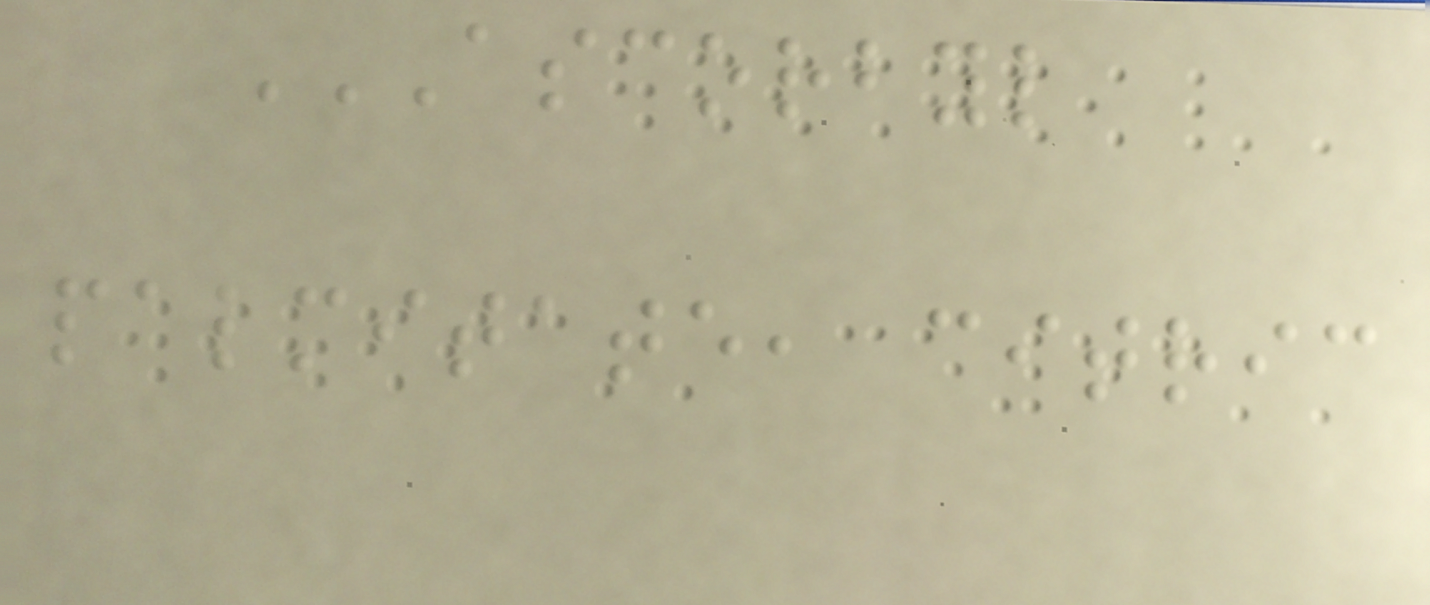ASCORBYL
PALMITATE, CITRIC
